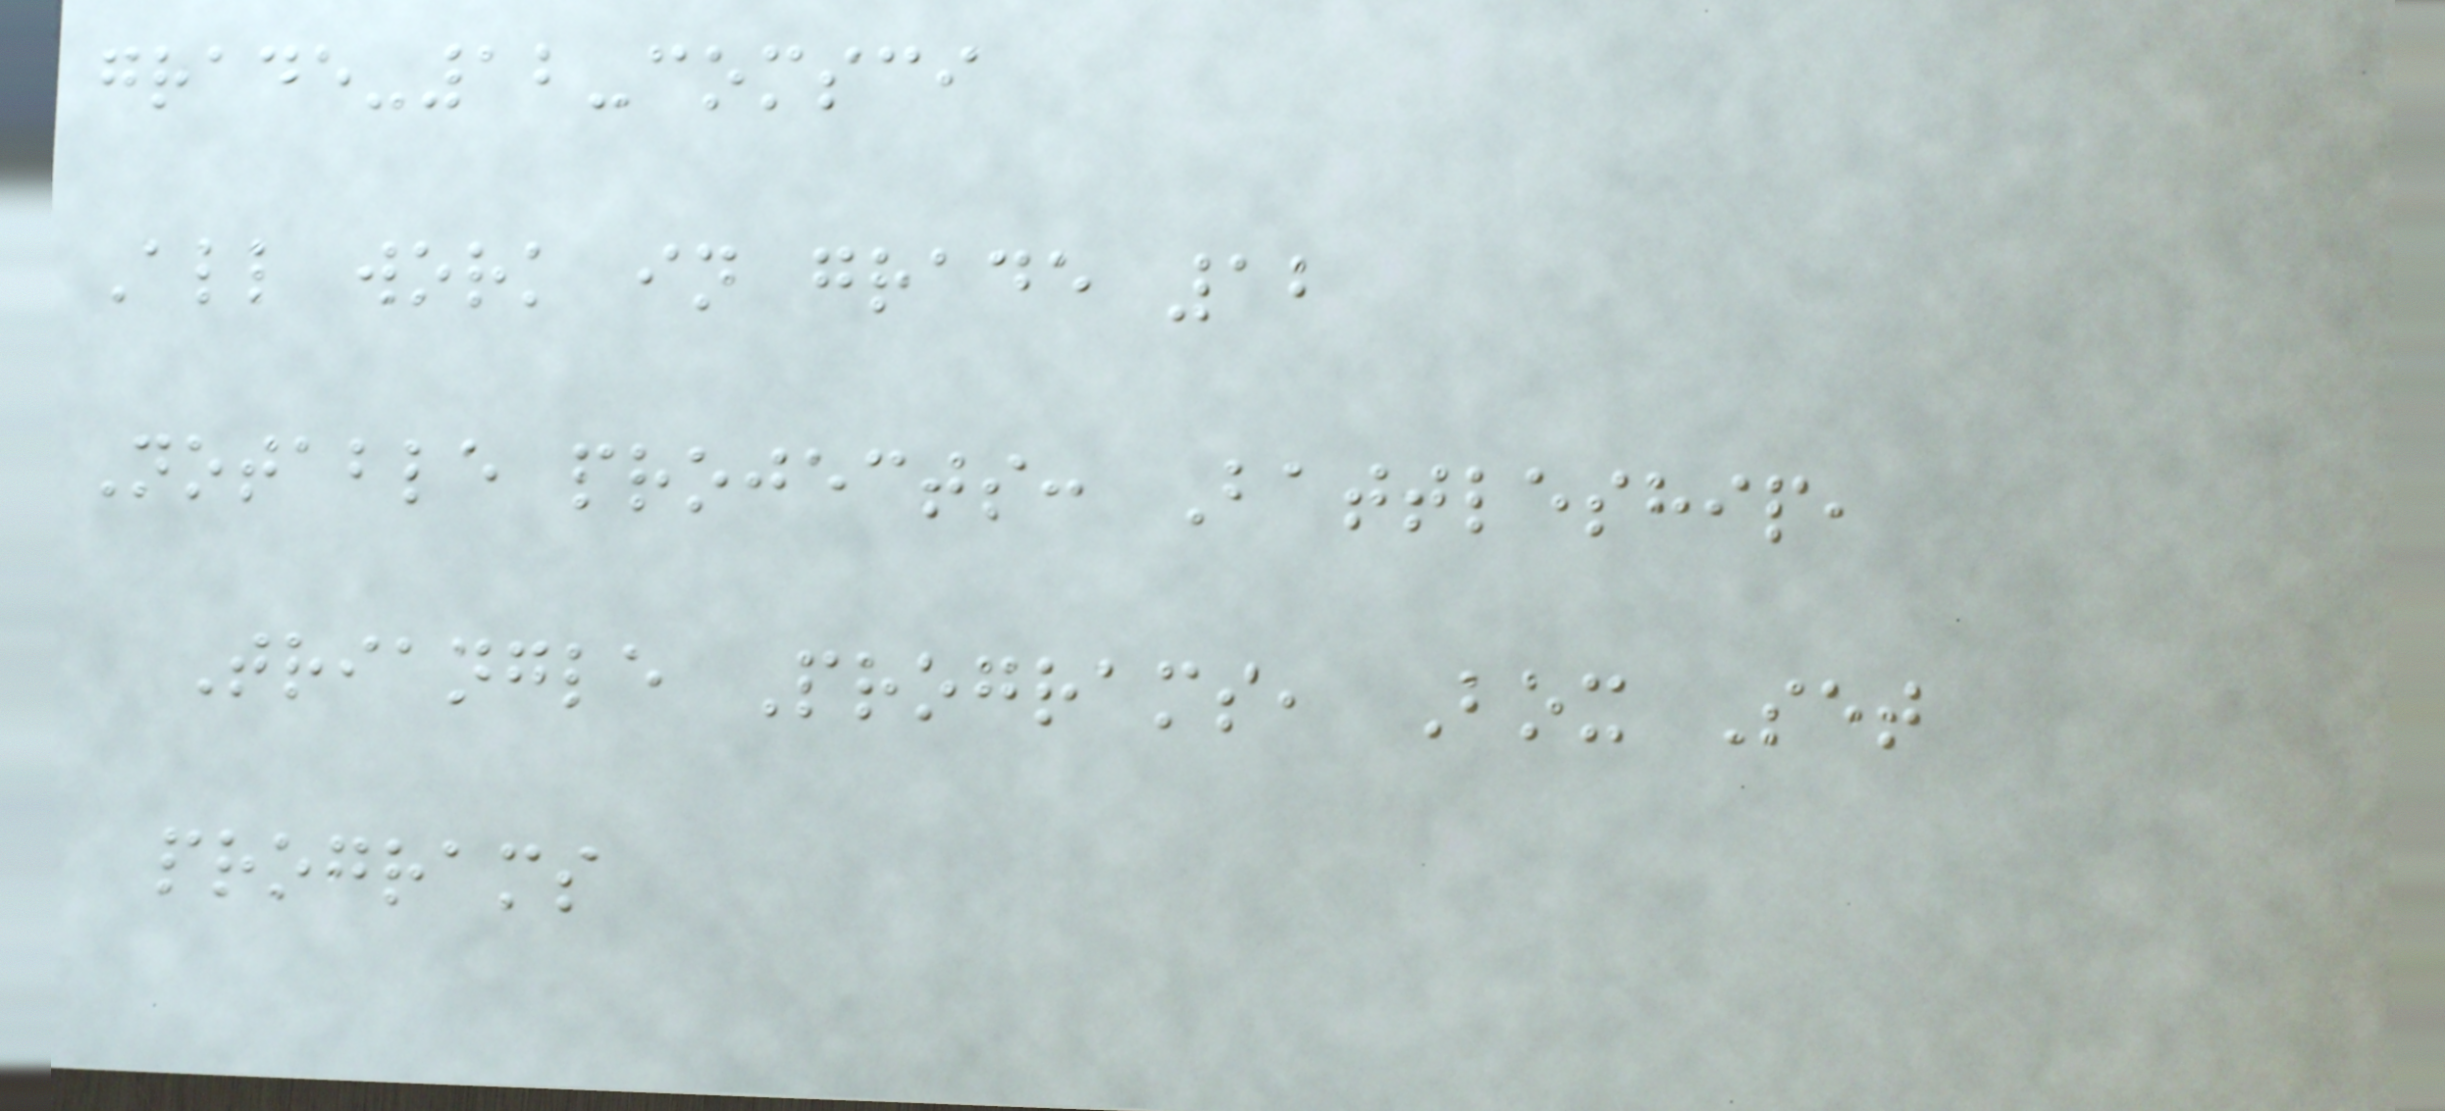grade-12-comsci
All work in grade 12
Notable projects: Battleship,
Triangle Programs, Box Set
programs
